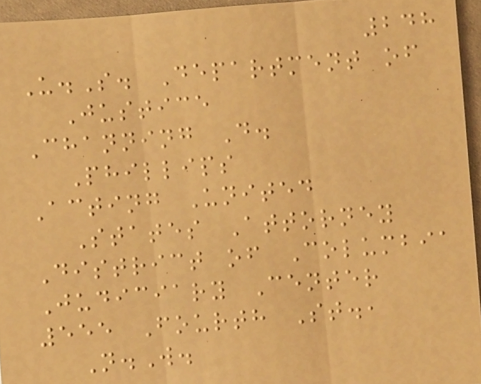248
U.S. Department of
Justice
Channing D.
Phillips
Acting United
States Attorney
District of Columbia
Judiciary Center
555 Fourth St.,
N.W.
